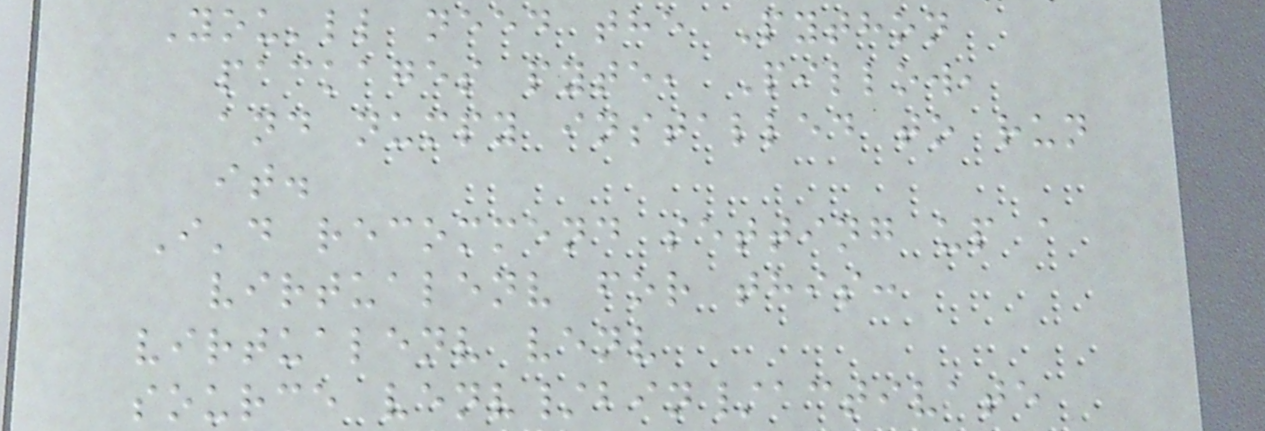You'll need the Python
packages pyte, Pillow,
and numpy installed to run
it.
I'd recommend setting up a
virtualenv for this:
virtualenv venv
source venv/bin/activate
